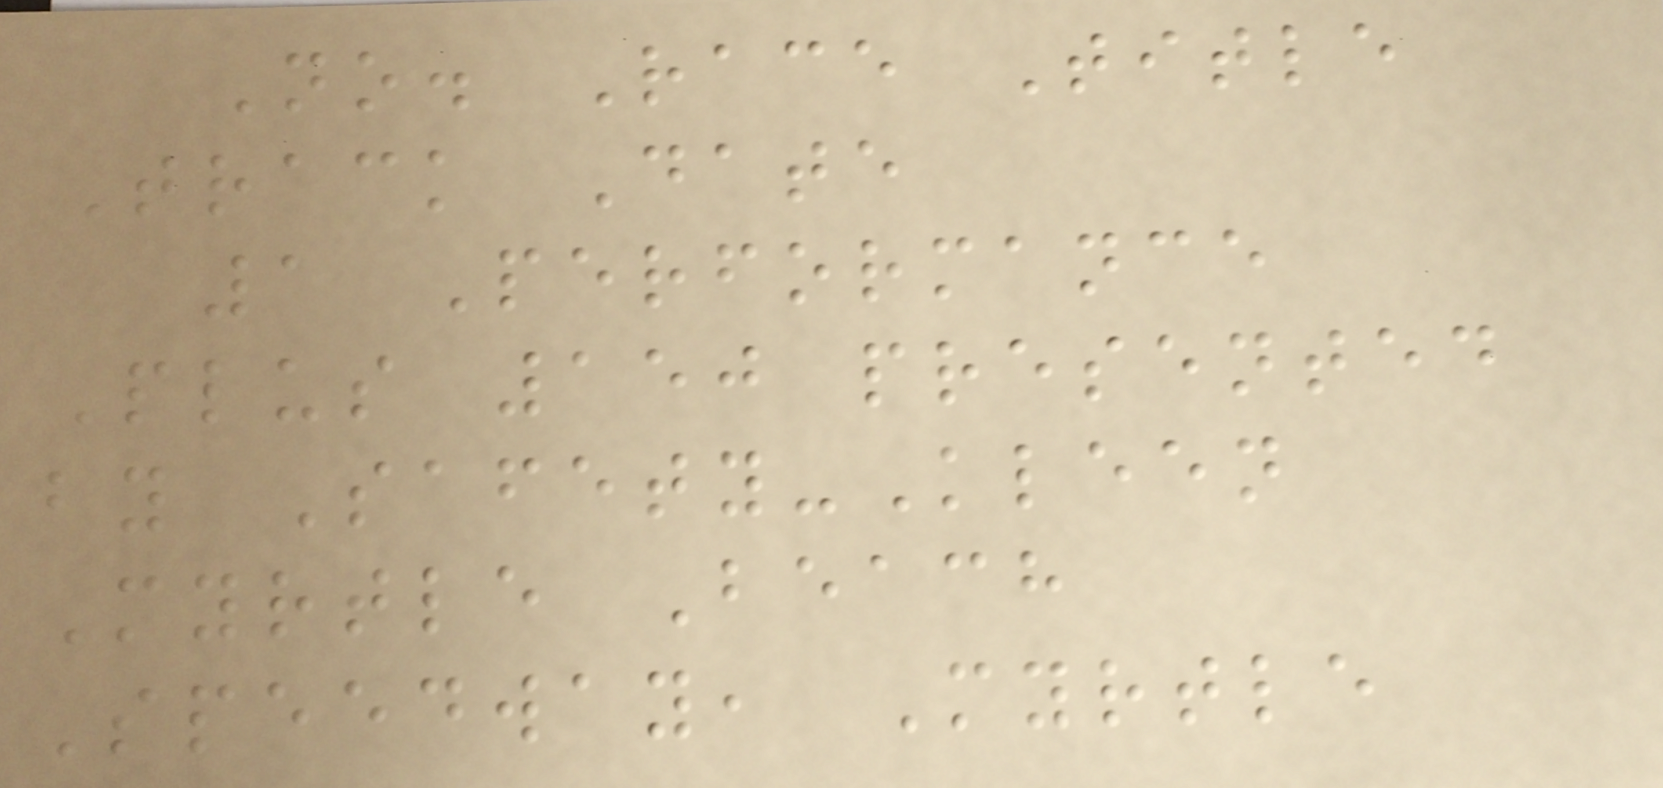No. Race Title
Track Date
1 Performance
Plus 150 presented
by Safety-Kleen
Myrtle Beach
Speedway, Myrtle
